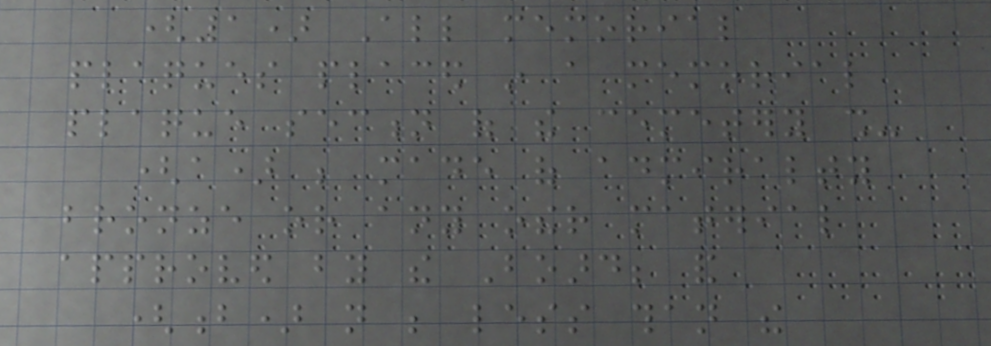(1) All memorial
plaques placed in a memorial
plaque section of the cemetery shall-
(a) be made of admiralty
bronze or any other material
approved by the Board; and
(b) not be less than the
